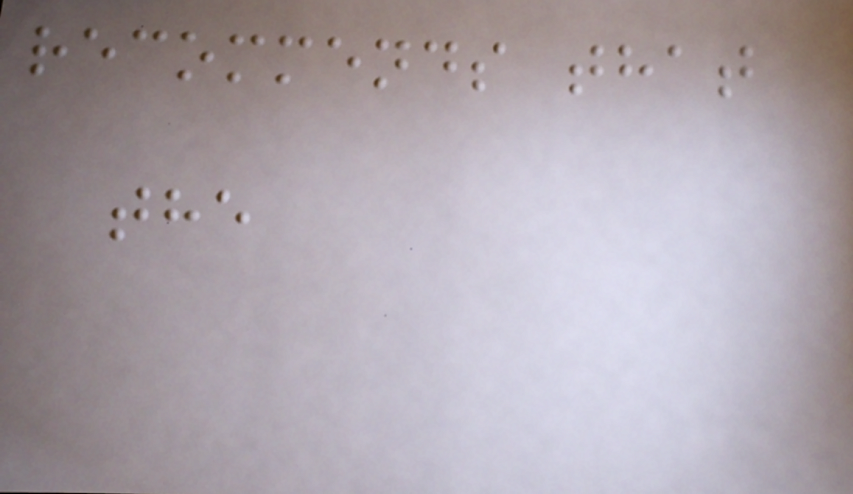recommends that
the
